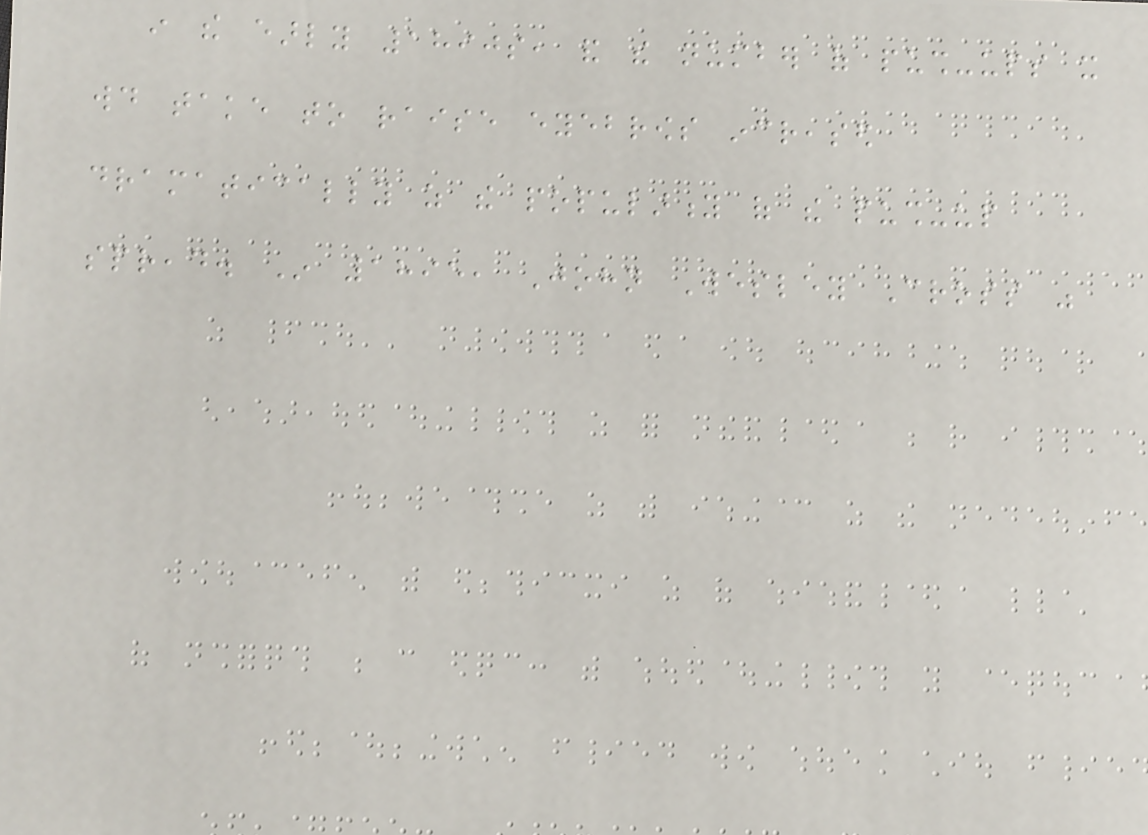in the early 1890s, and the number of push-ups it
would take to raise eyebrows increased
dramatically as the popularity of the push-up
spread. In 1895, John Wesley Cross was
